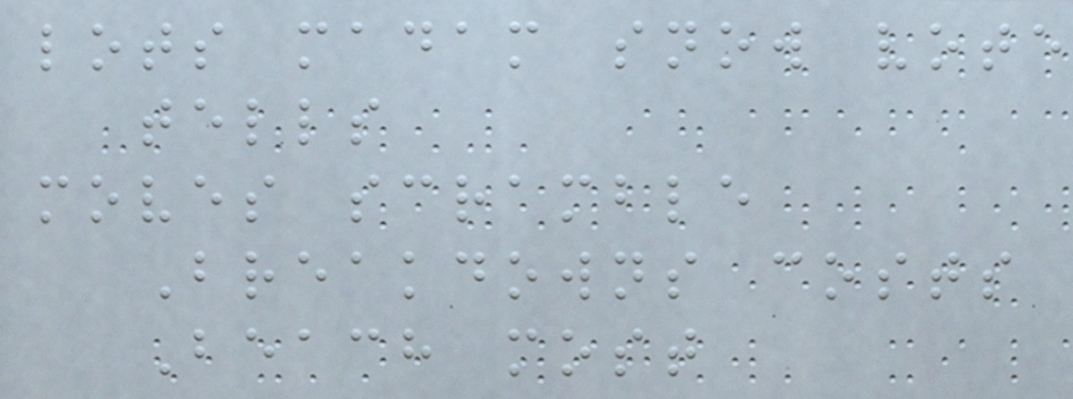lots madam snow vote
tells
moves scramble
Breakdowns costs
Beach most
